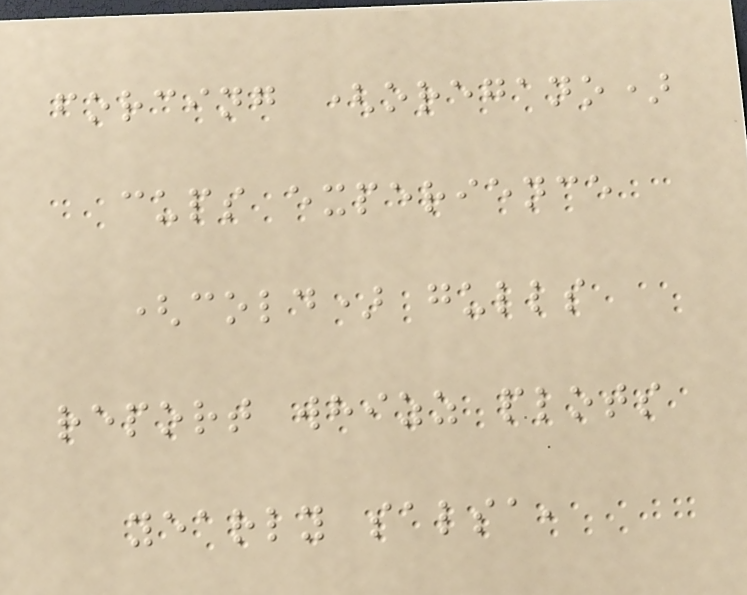forcing (oregano)
cups experience
(cold) gulls
report whizz plots
yearly salsa,
